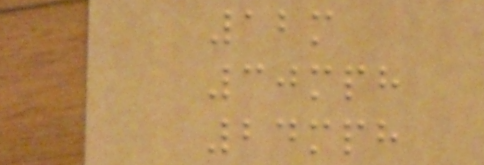12m
30mph
24mph
